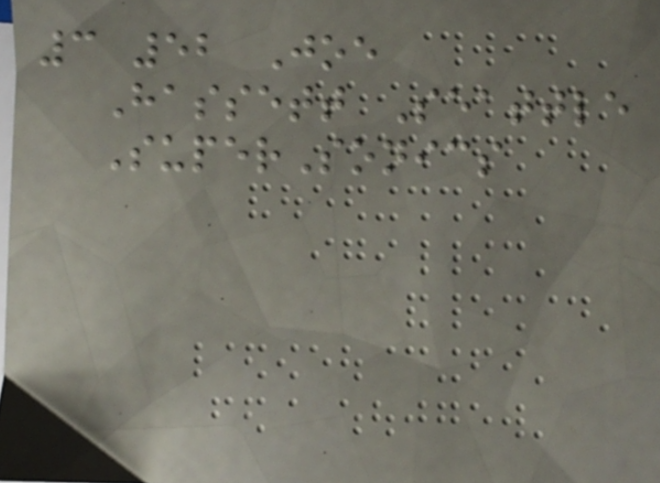3 52 Joe
Hassett Seattle
SuperSonics
